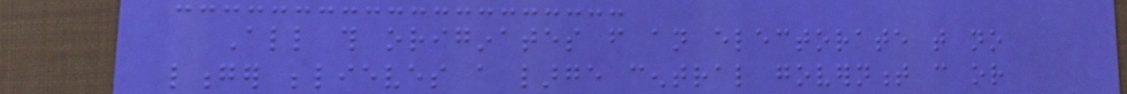All this originates from an electorate that no
longer believes a large central government can or
